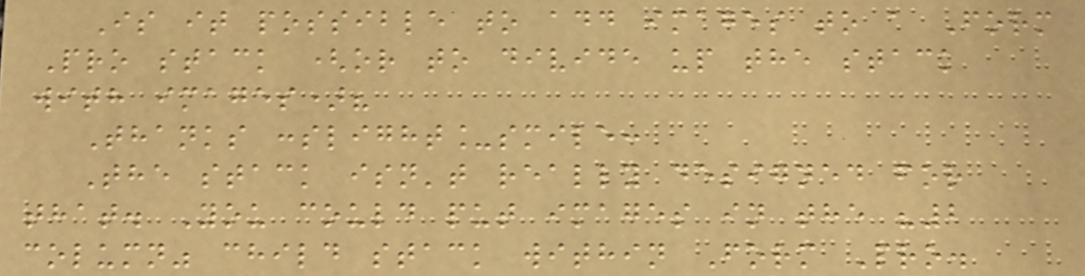Is it possible to add images to a Form
Pro stack (or to divide up the stack
with images)?
Thanks :slight_smile:
The stack isn't really designed for
that. You could put images in the "2
column" child stack within Form Pro.
